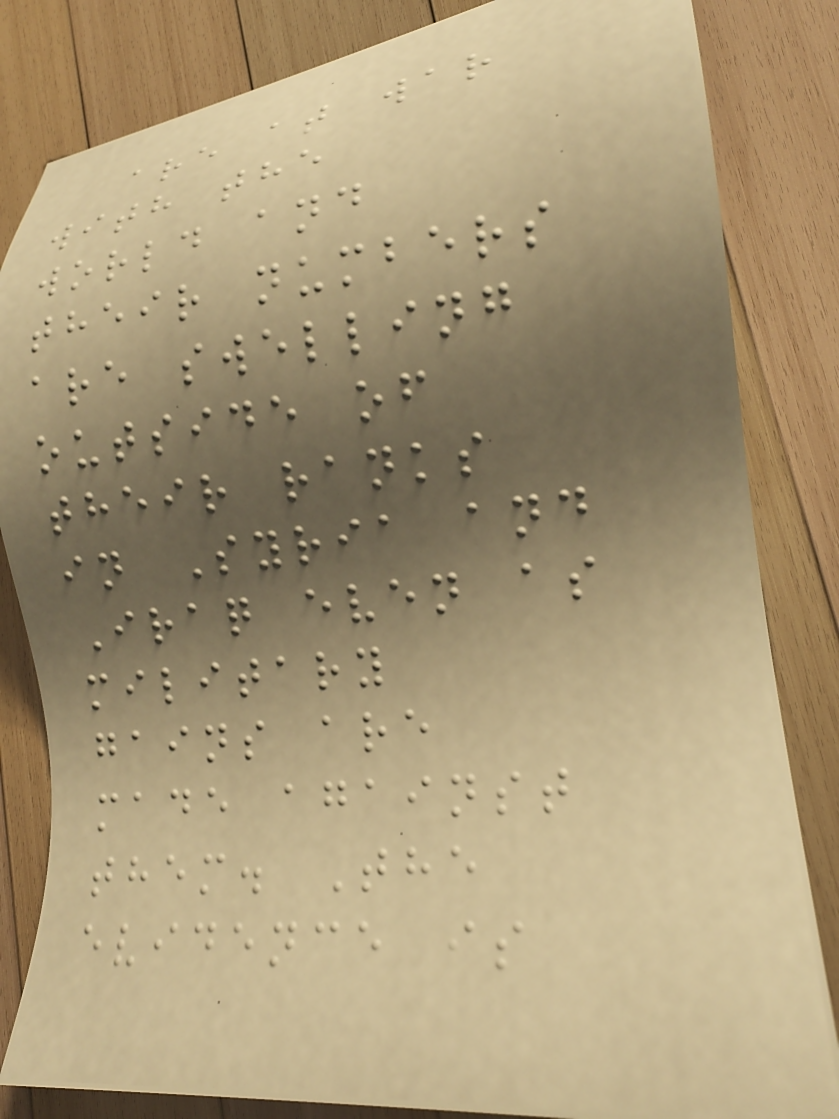are at war
with the
world and
their numbers
are swelling
outside of
their ranks
in Syria and
Iraq even as
military
gains are
made against
them. The
evidence is
